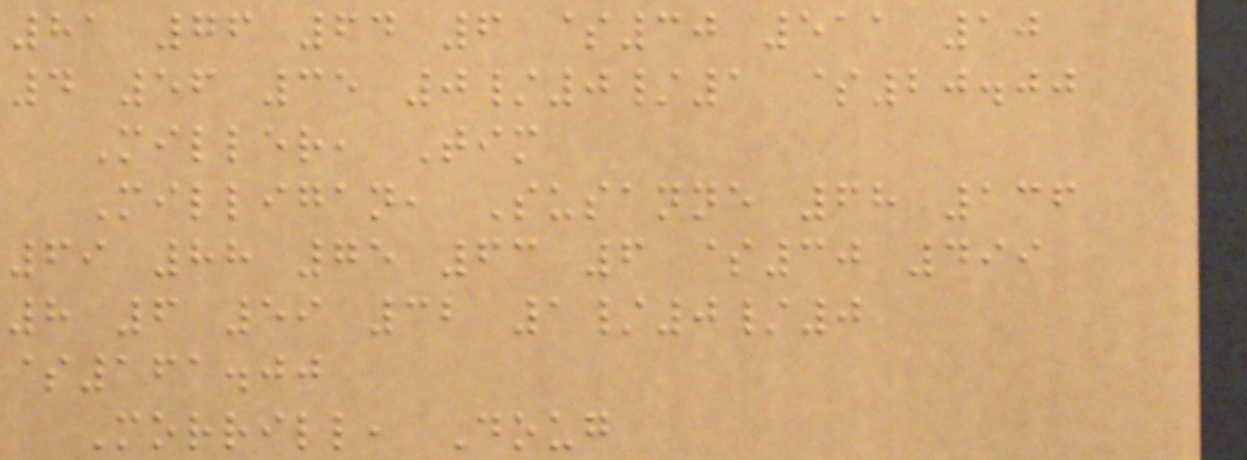81 76 64 6 $30 511 10
4 56 35 0/0/1 $20.00
Miller, Tim
Milligan, Susanne 68 136
69 88 75 63 6 $30 499
8 6 59 32 1/0/0
$161.00
Morrill, Doug
